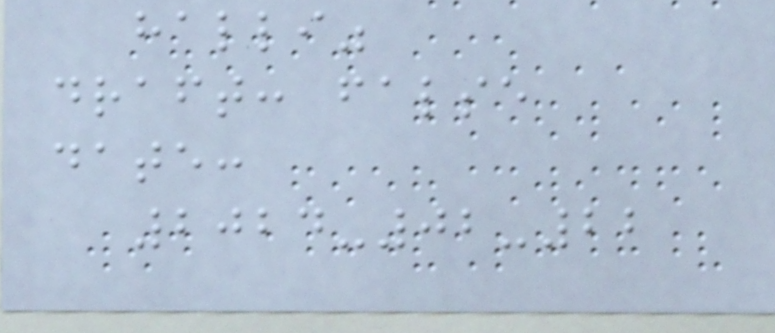halli"
draft: false
date:
2024-02-22
